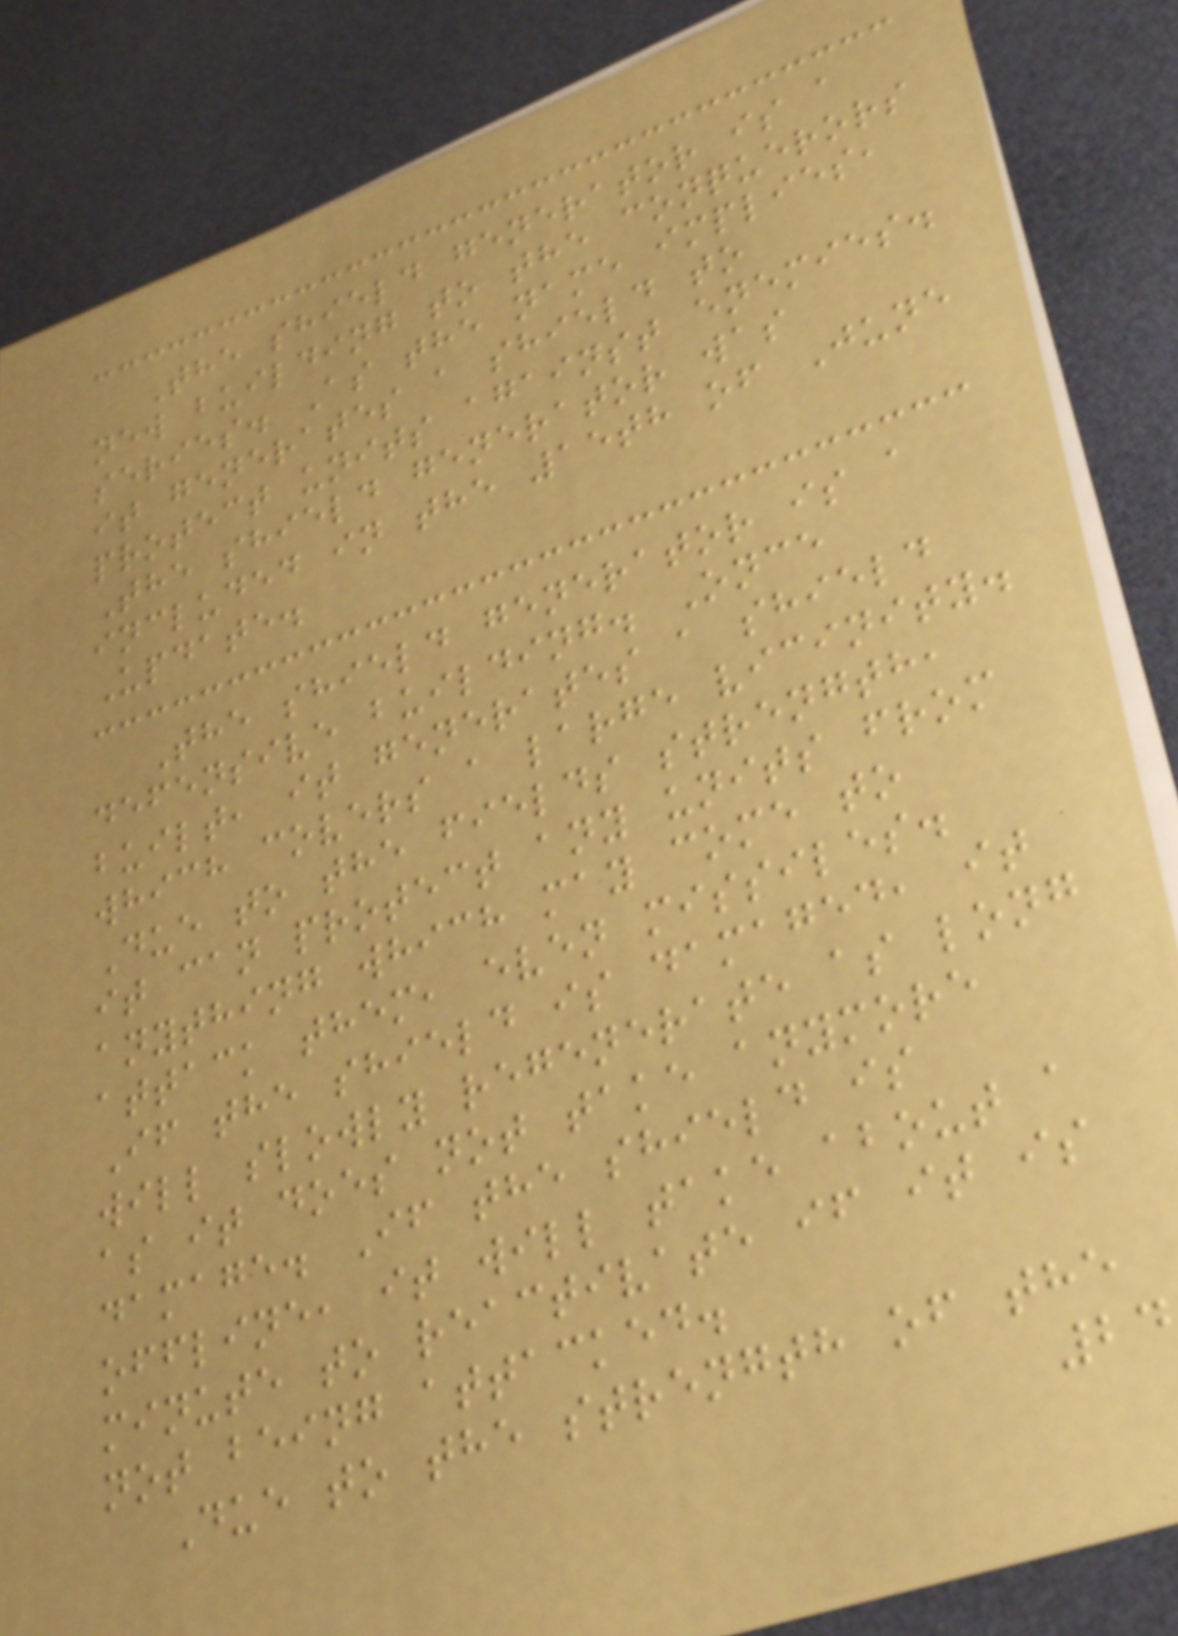The shield generator is a
new building to the conquerors
series. As the name implies,
it generates a shield to
protect units against enemies.
The shield generator was
included in the 15th of June
Update.
The shield generator is a
defensive building. Once
built, it generates a shield
which covers a large vicinity.
Due to the fields strength,
it can protect any units from
anything which may come to
attack them, even missiles.
If the shield is damaged, it
will slowly regenerate as long
as it does not take anymore
damage. If the shield is
offline, it will take about a
minute to reactivate if it is
not being attacked.
Due to the strength of the
24
